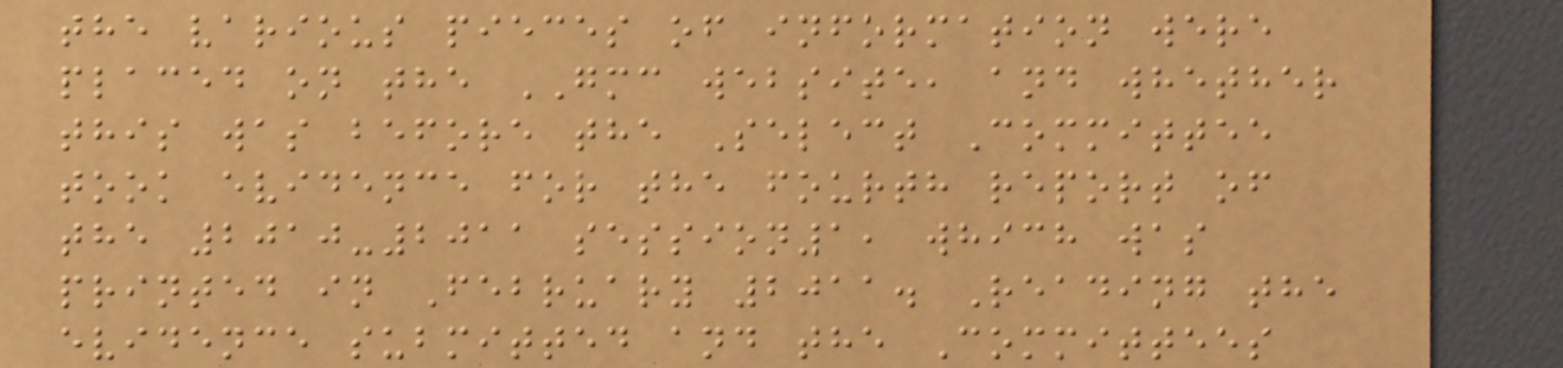the various pieces of information were
placed on the GMC website, and whether
this was before the Select Committee
took evidence for the fourth report of
the 2010-2011 session1, which was
printed in February 2011. Reading the
evidence submitted and the Committees
